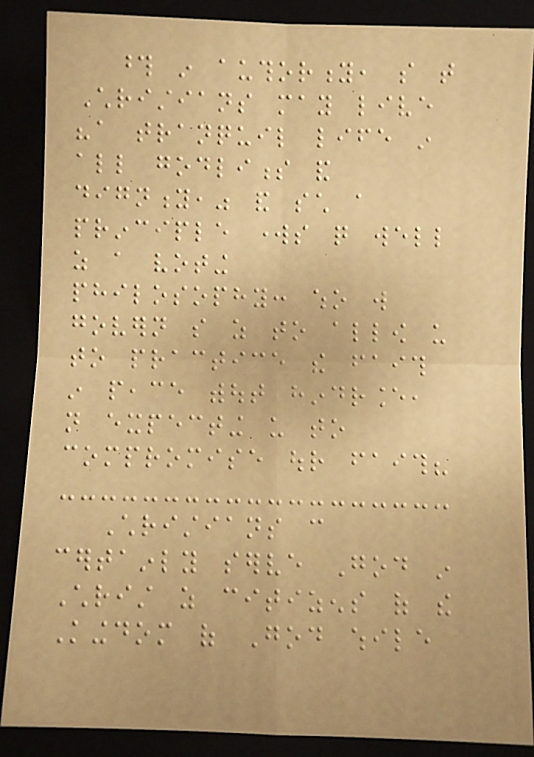those in authority, so that
Christians may live
"a tranquil life in
all godliness and
dignity," and such a
principle works quite well
as a voting
philosophy: who will
govern so as to allow us
to practice the faith
in peace without hindrance,
not expecting us to
compromise our faith?
Christians can
certainly serve God in
Christ as citizens of the
Kingdom of God while
